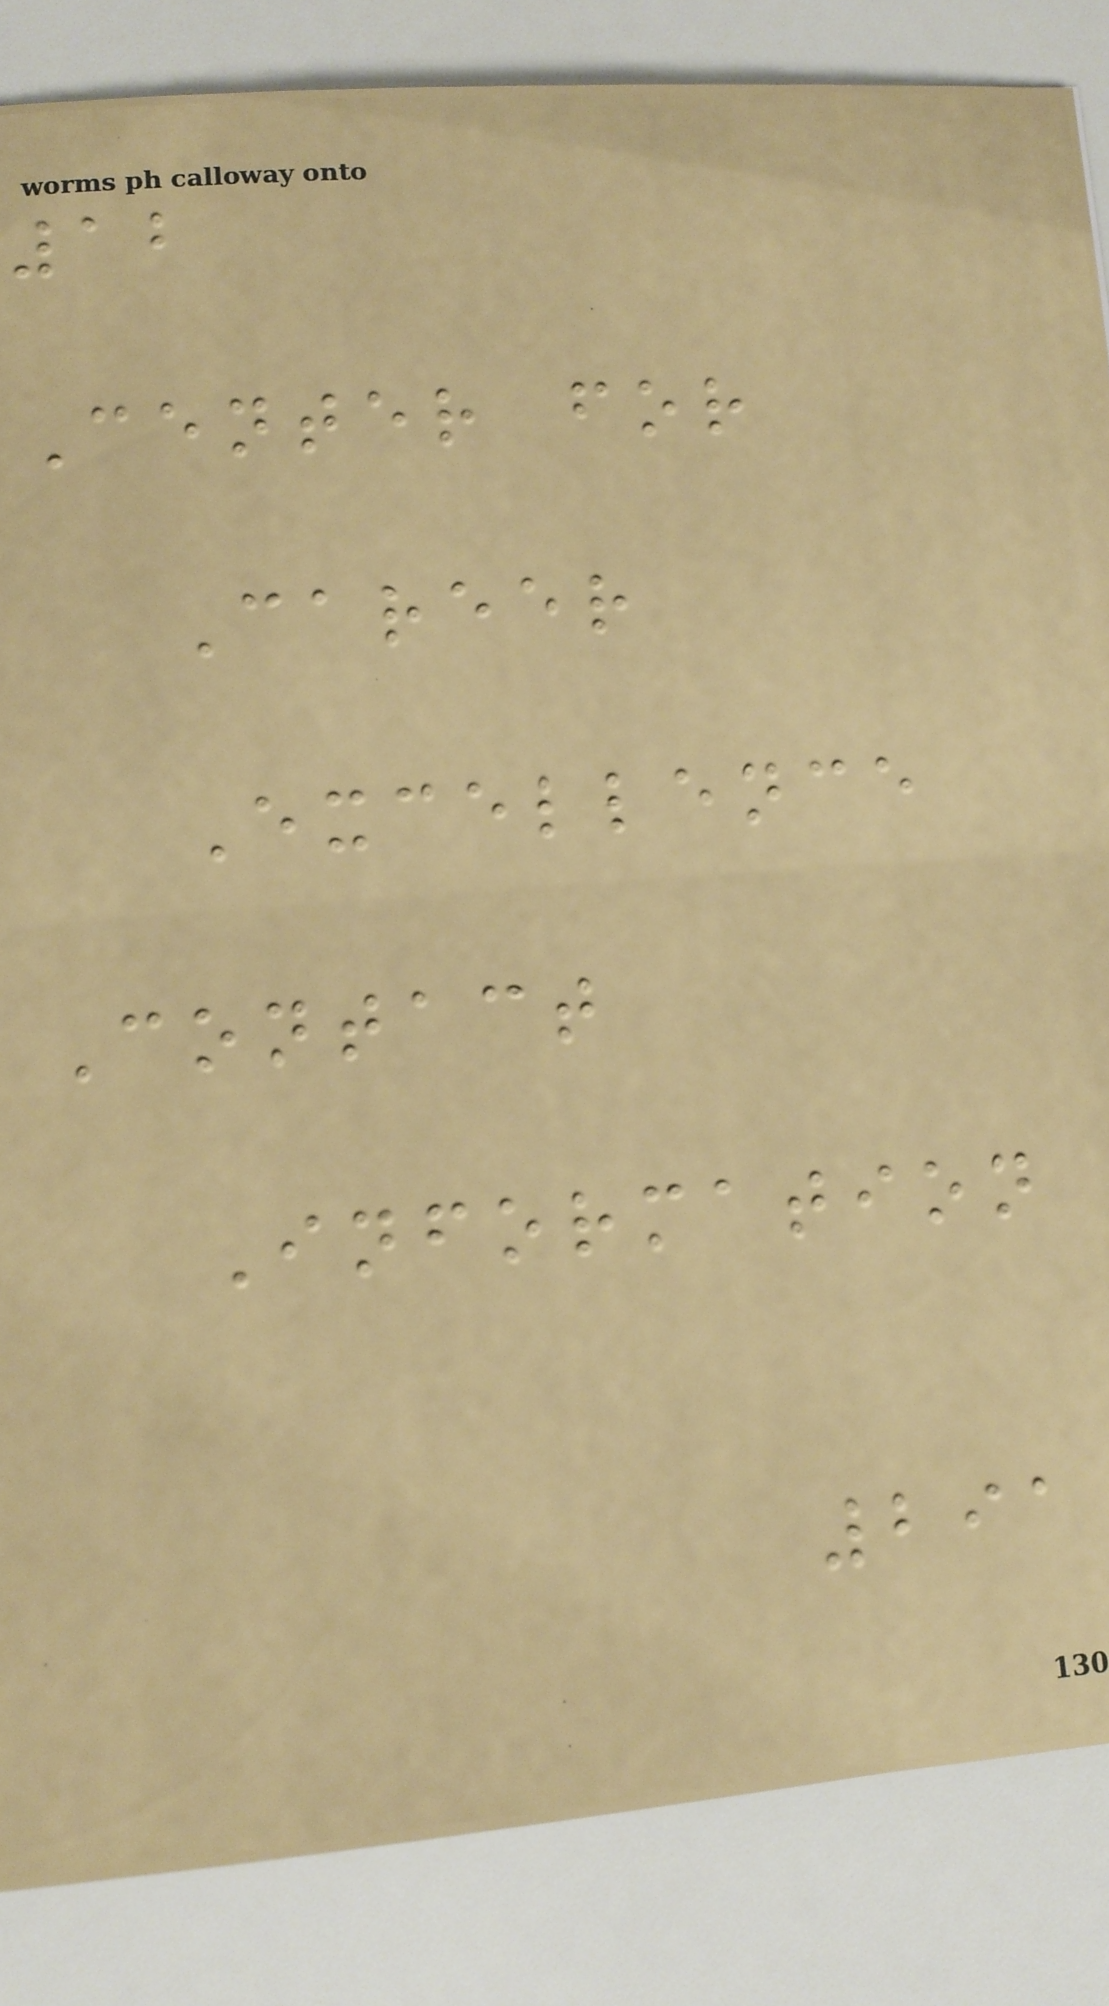12
Center for
Career
Excellence
Contact
Information
291
